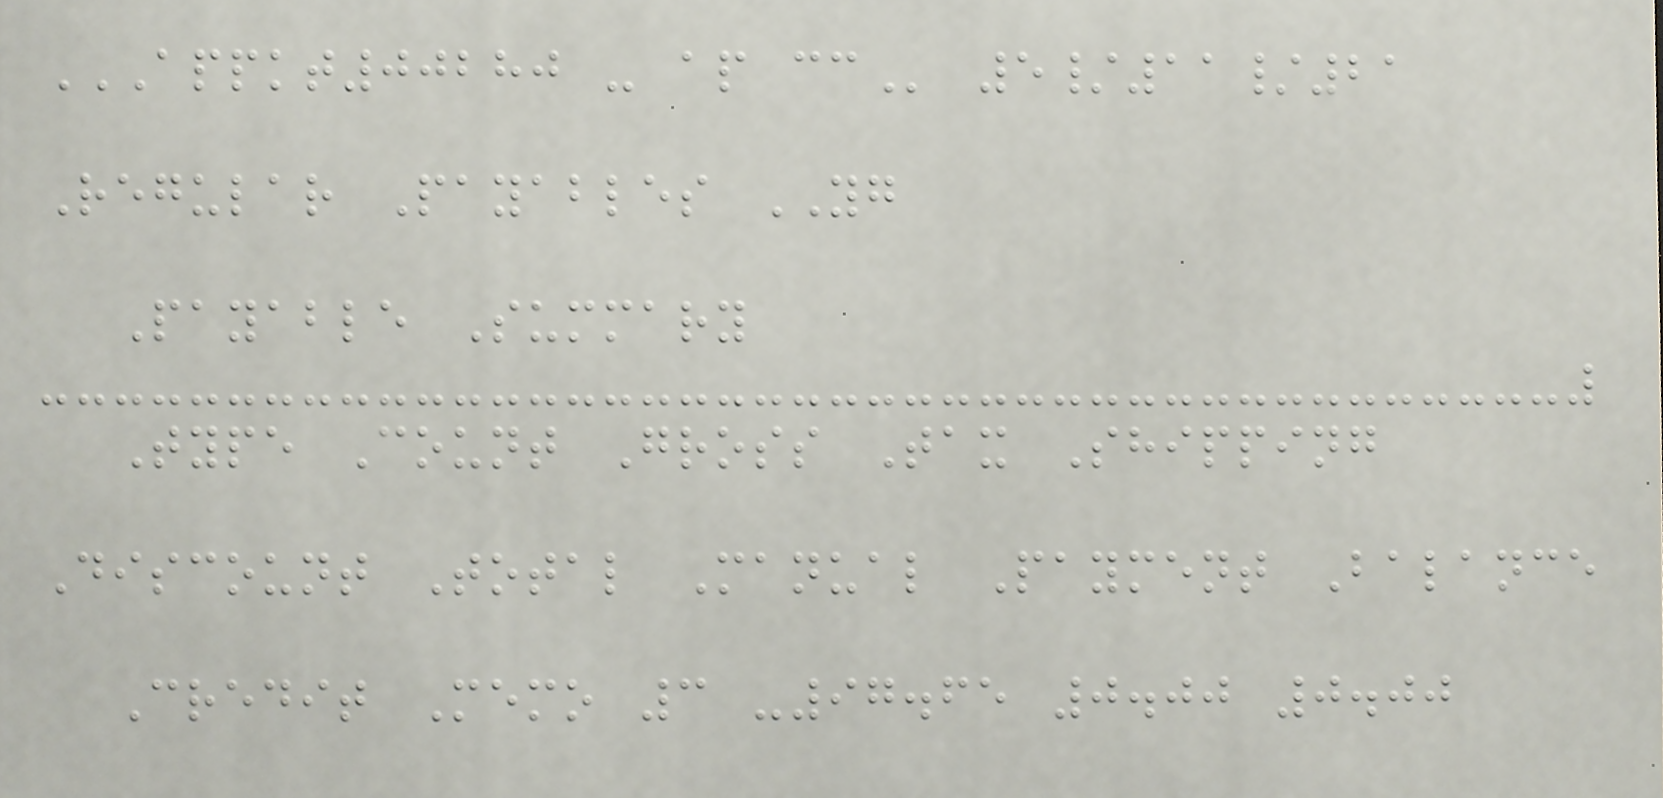APPKT00280 - AP CC 5/11/21
Regular Payables YG
Payable Summary
Type Count Gross Tax Shipping
Discount Total Manual Payment Balance
Credit Memo 3 -97.65 0.00 0.00
